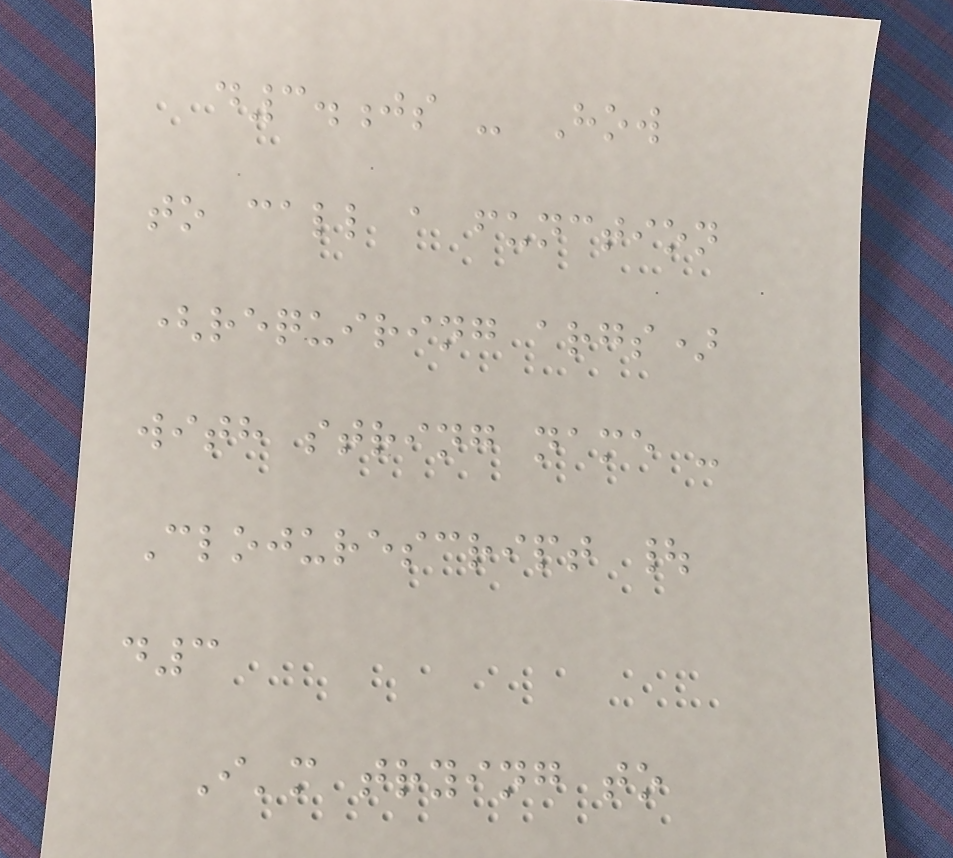d3.js - How
to call a function
(requiring args)
with string name -
Clojurescript |
d3
I'm trying to
